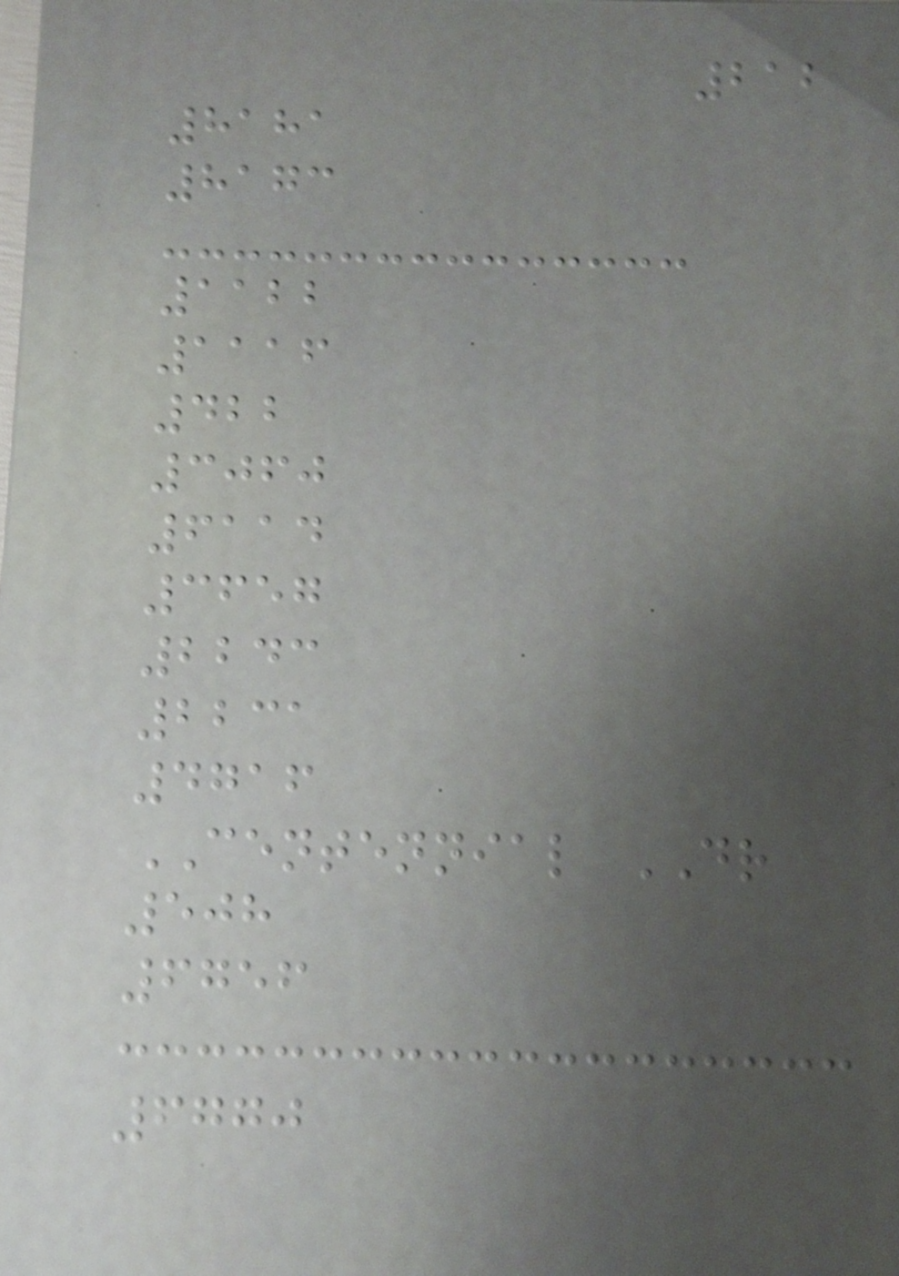212
8181
8173
1122
1116
422
3060
6114
3657
2243
2231
4716
CENTENNIAL DR
508
6756
6770
